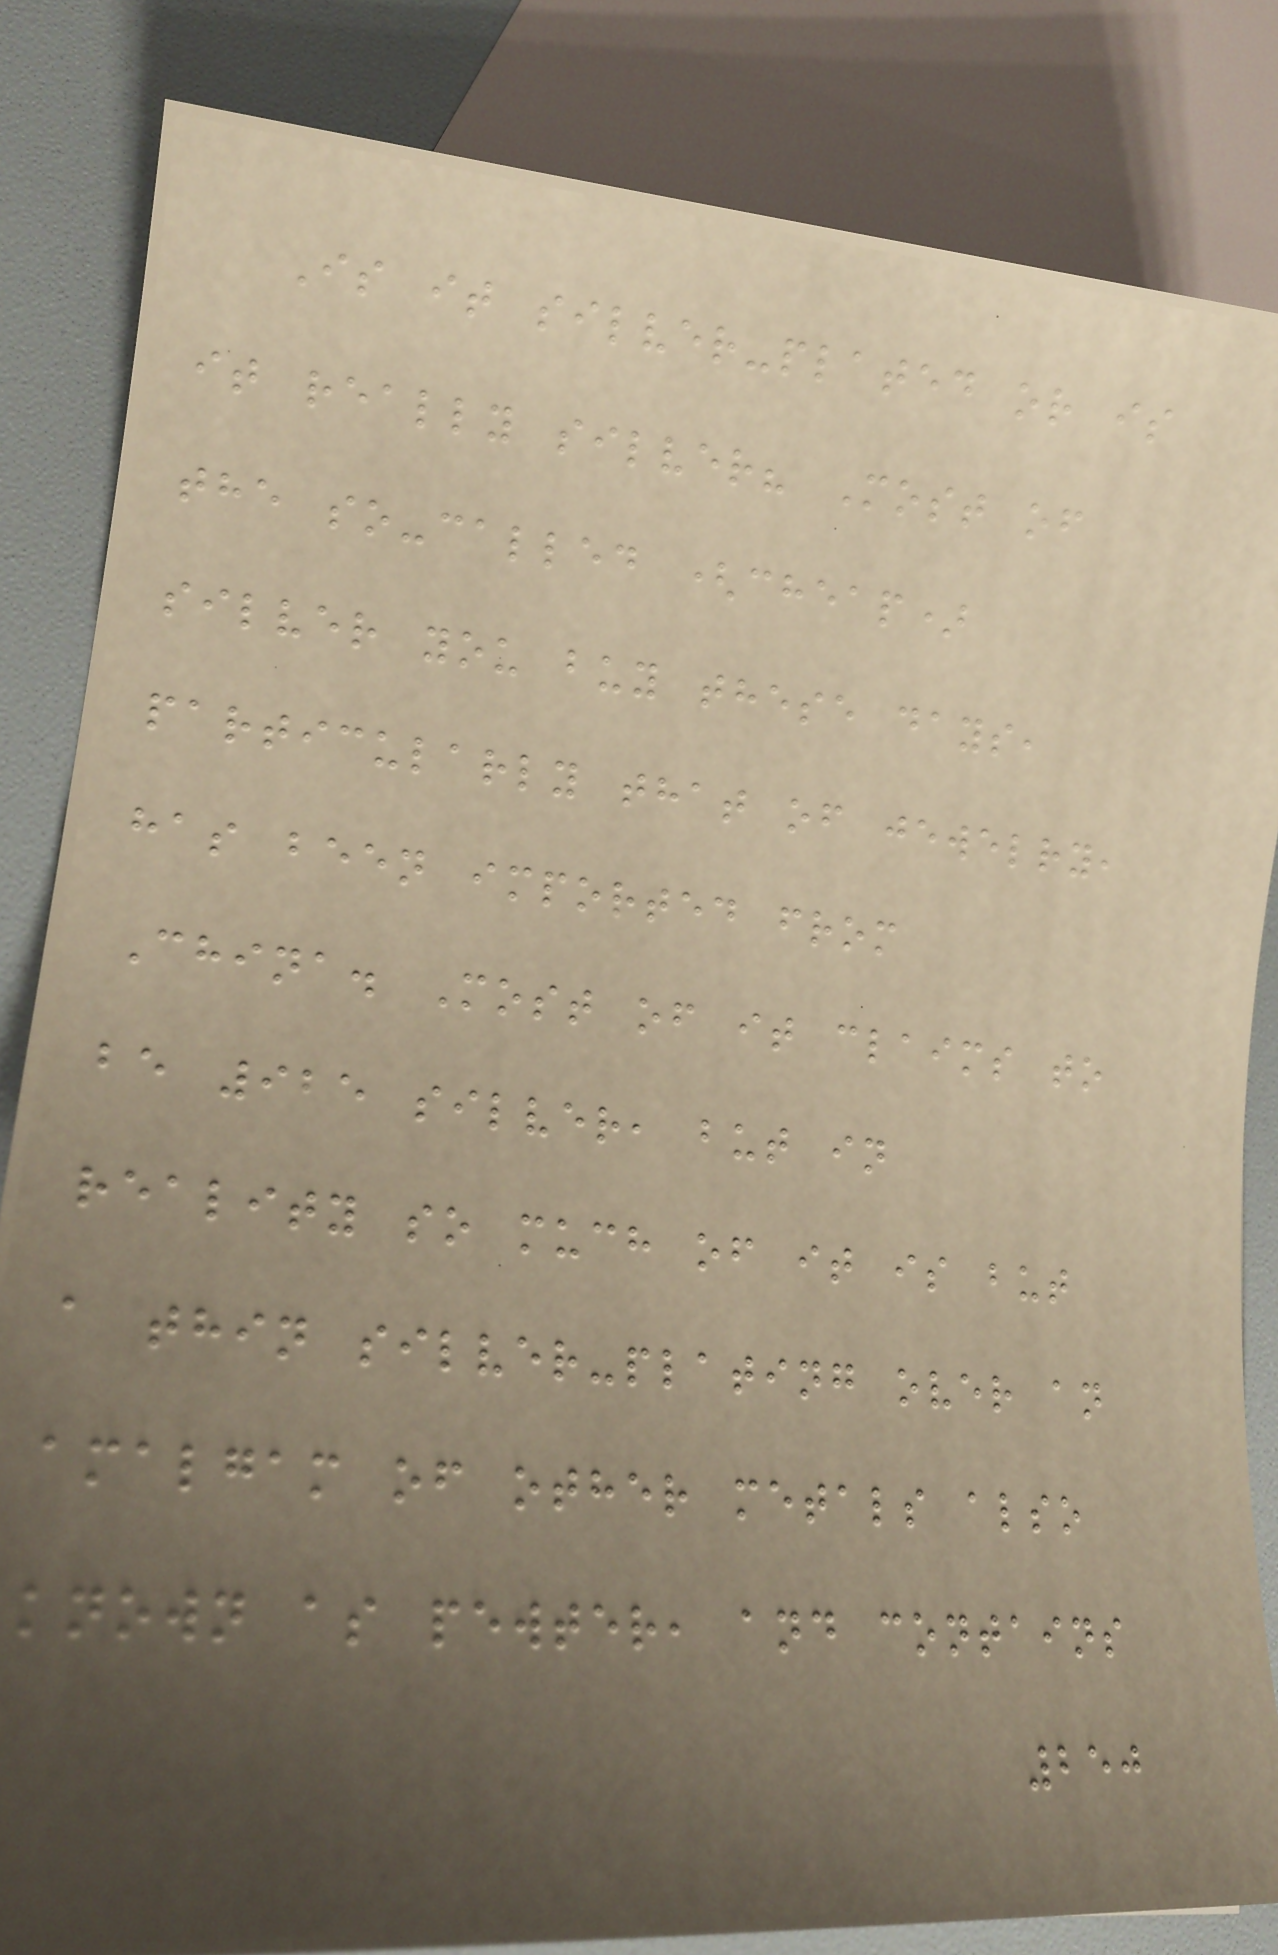Is it silver-plated or is
it really silver? Most of
the so-called (cheap)
silver you buy these days,
particularly that of jewelry,
has been imported from
China. Most of it claims to
be 925 silver, but in
reality so much of it is but
a thin silver-plating over an
amalgam of other metals also
known as pewter, and contains
250
